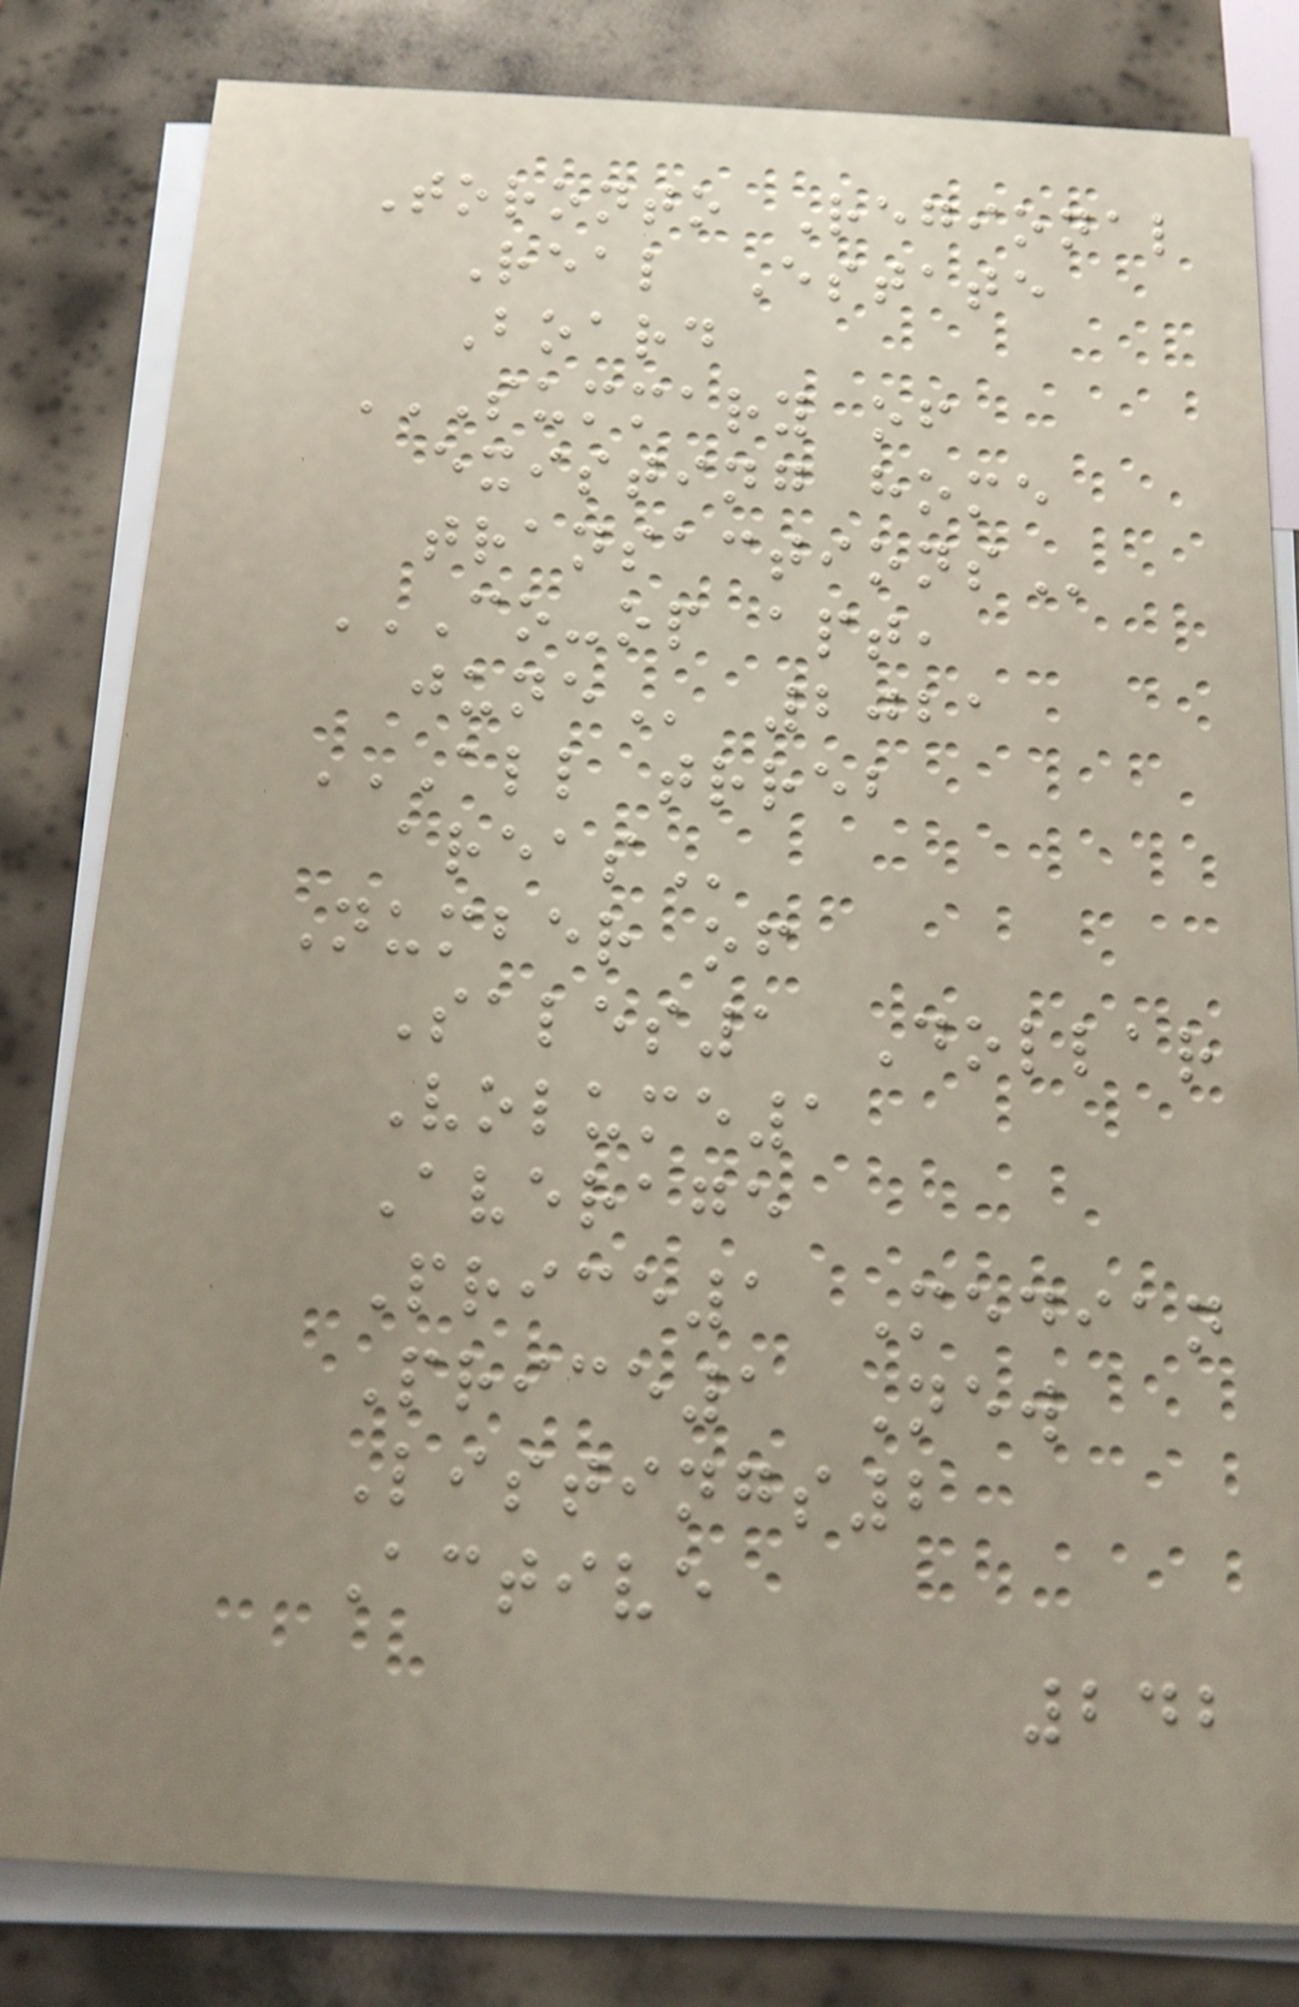Toronto Regional
Real Estate
Board
SUMMARY OF
EXISTING HOME
TRANSACTIONS
CO-OP APT,
JUNE 2021
ALL TRREB
AREAS
Number of
Sales1 Dollar
Volume1
Average
Price1 Median
Price1 New
Listings2
Active
242
